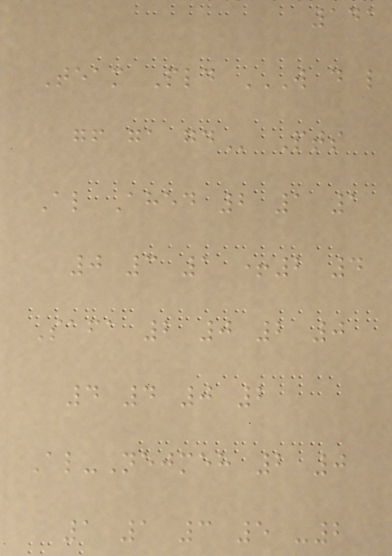141
Team Pld W D L
GF GA GD Pts
Al Ahed 2 1 1
0 3 1 +2 4
Safa 2 0 2 0
4 4 0 2
Al-Nejmeh 2 0
1 1 3 5 -2
